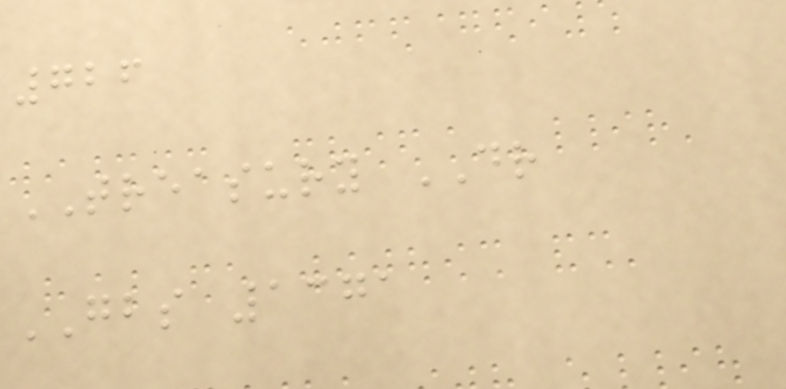726
TREASURY DR
GBS 1371
